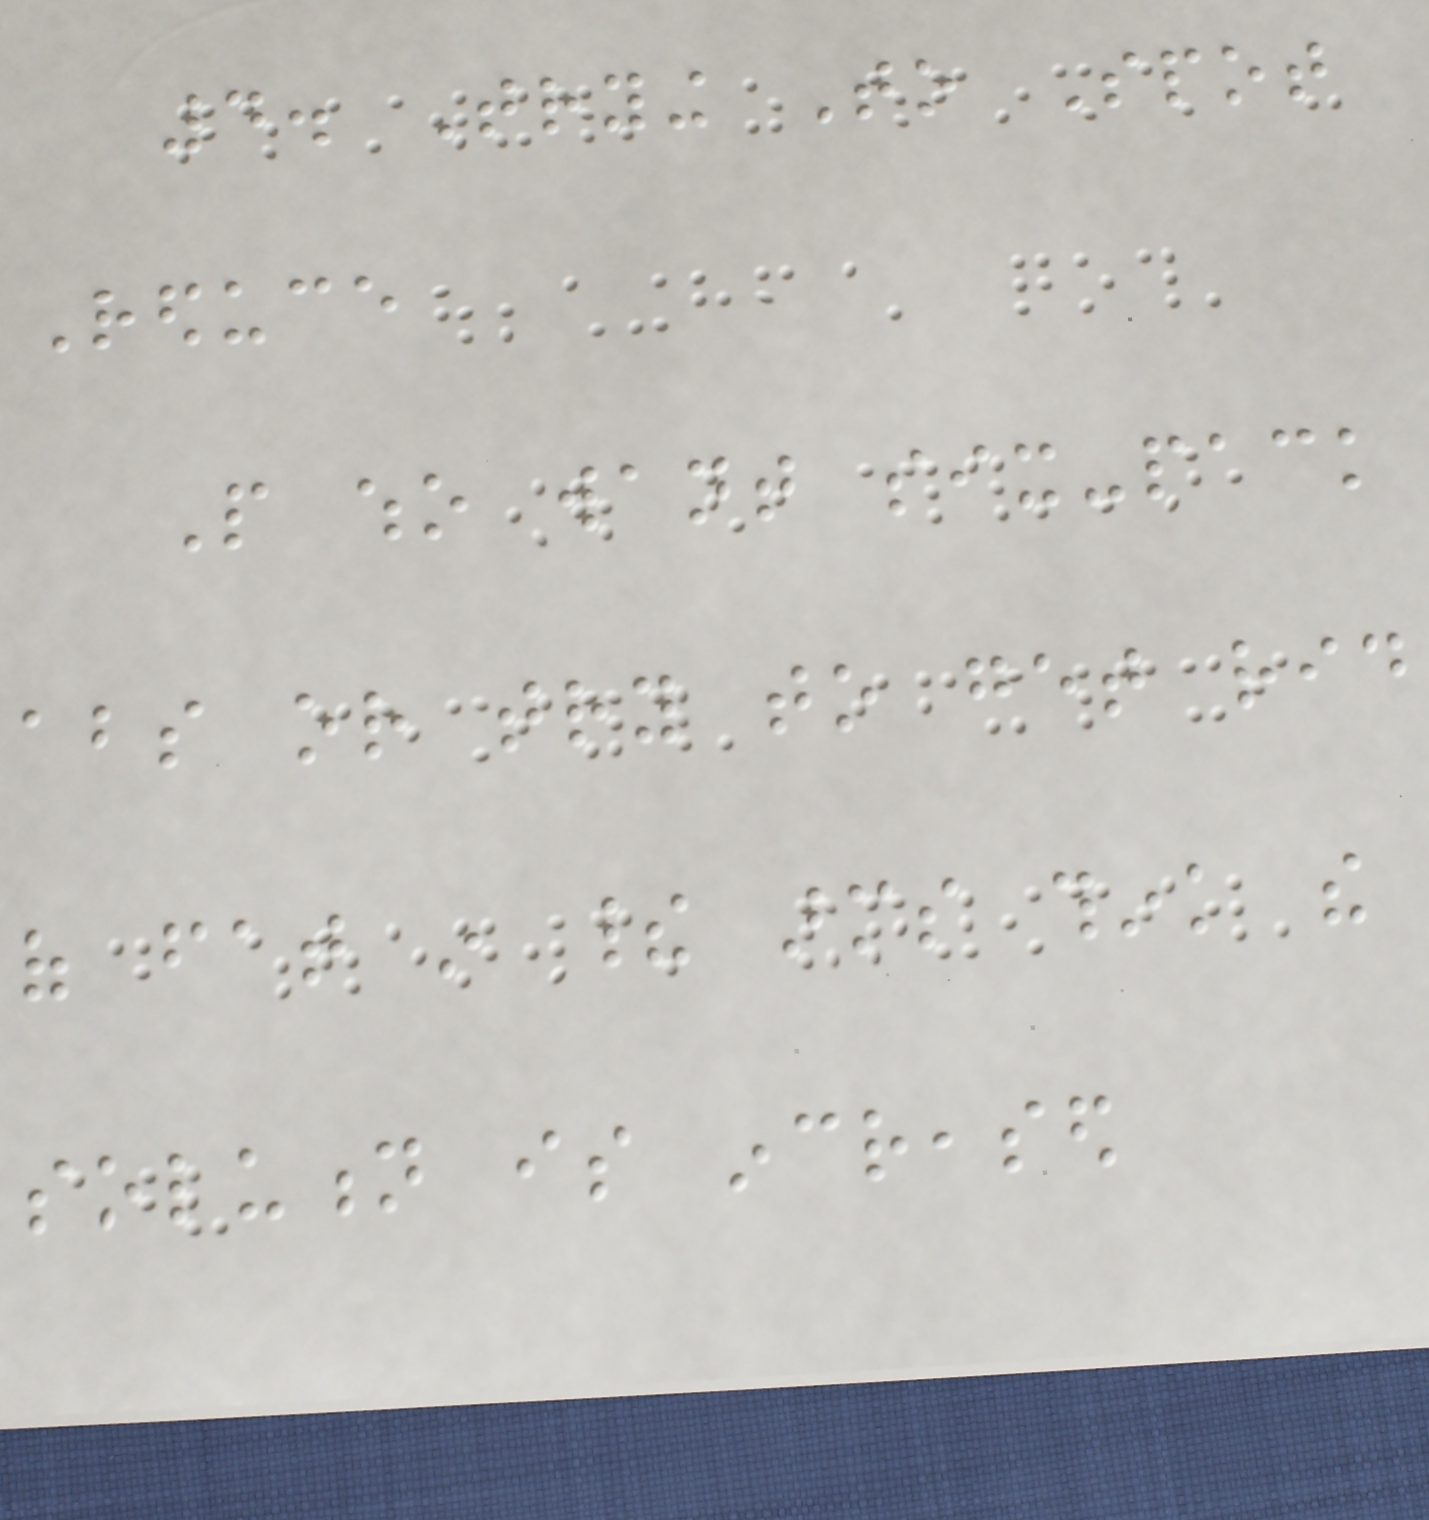4. Trying To Spot
Reduce
People who want six-pack
abs or try to get rid
of fat in their arms think the
solution is increased
